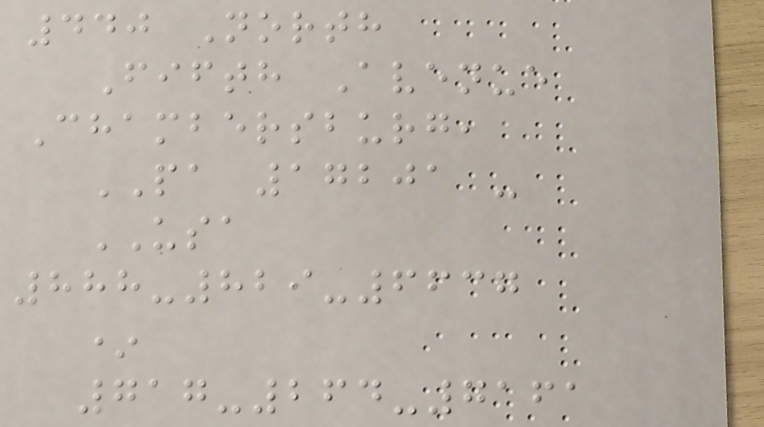440 North
Fifth Avenue
Chambersburg,
PA 17201 -
USA
888-829-6637
*
717-264-7161
